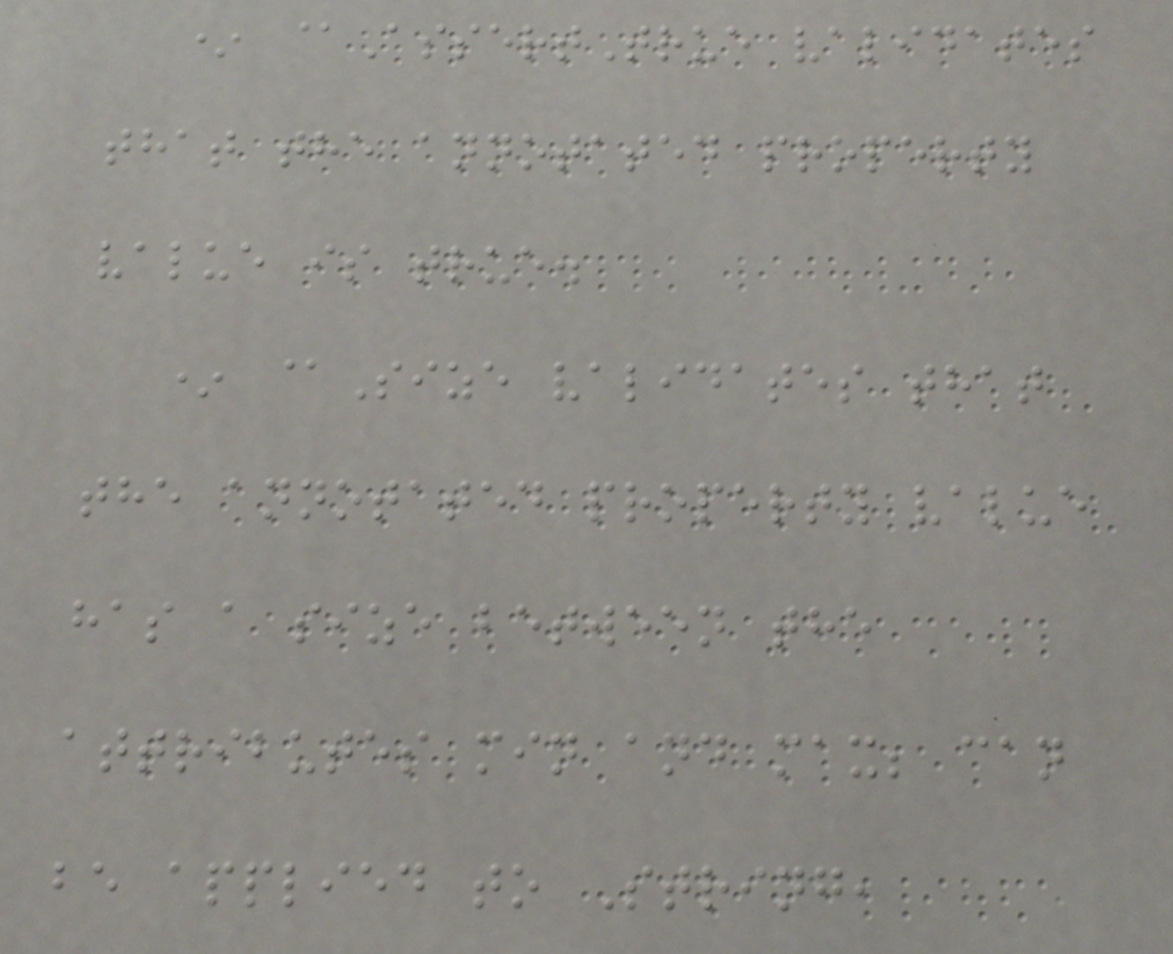* @AssertTrue validates
that the annotated property
value is true.
* @Size validates that
the annotated property value
has a size between the
attributes min and max; can
be applied to String,
